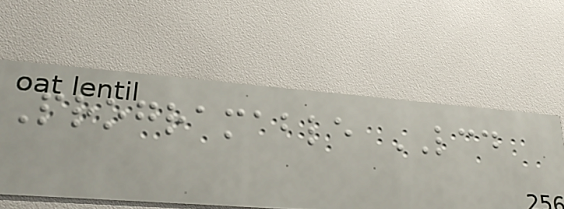Programable LCD
